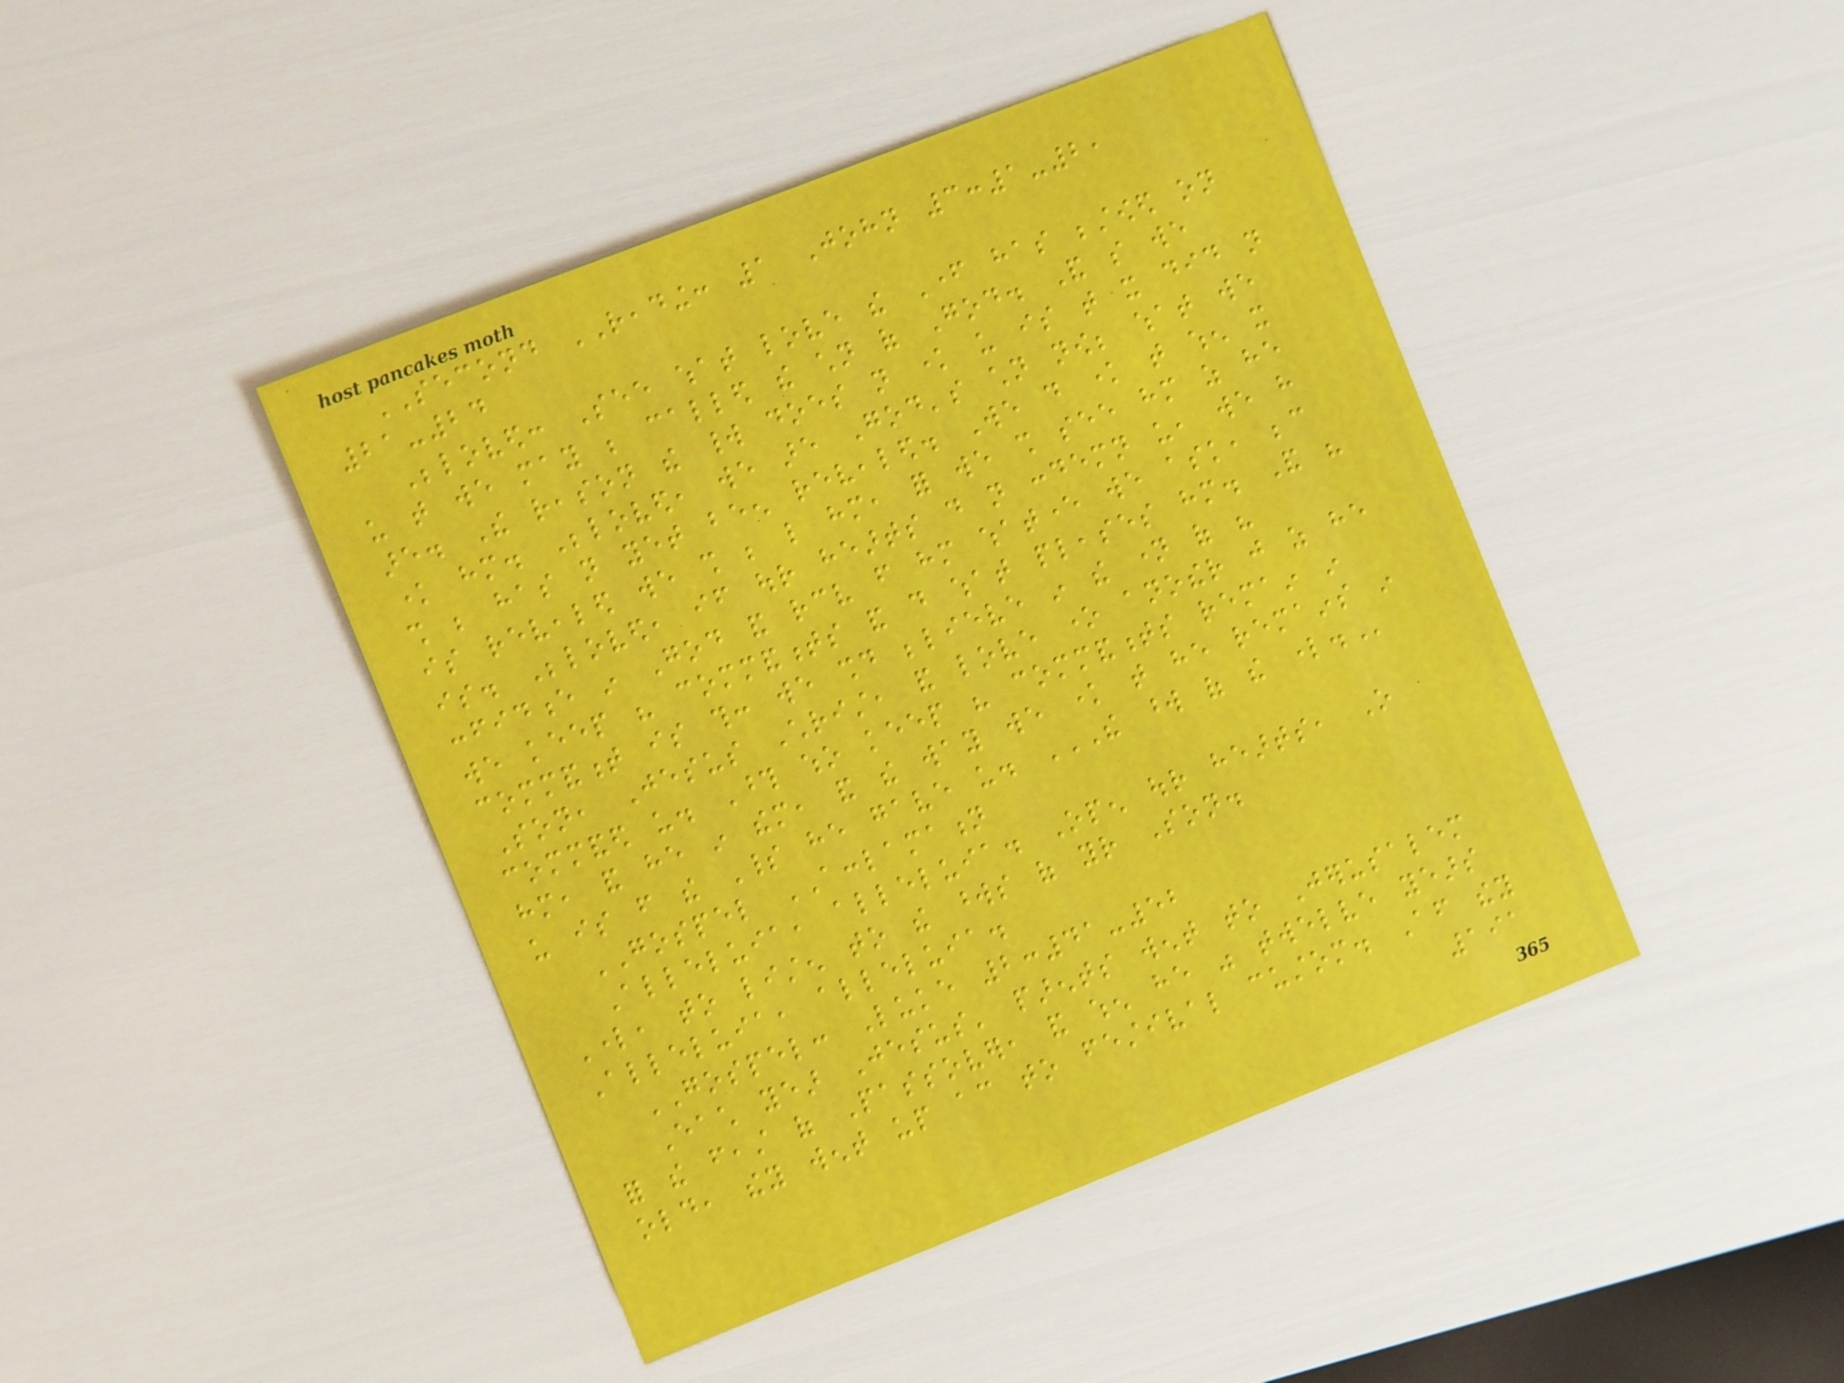SECOND READING: 1 John 3:1-2,
21-24
Beloved: See what love the Father has bestowed on
us that we may be called the children of God. And so we
are. The reason the world does not know us is that it did not
know him. Beloved, we are God's children now; what we
shall be has not yet been revealed. We do know that when it
is revealed we shall be like him, for we shall see him as he
is. Beloved, if our hearts do not condemn us, we have
confidence in God and receive from him whatever we ask, because
we keep his commandments and do what pleases him. And his
commandment is this: we should believe in the name of his
Son, Jesus Christ, and love one another just as he
commanded us. Those who keep his commandments remain in
him, and he in them, and the way we know that he remains in
us is from the Spirit he gave us. THE WORD OF THE LORD.
GOSPEL ACCLAMATION
Alleluia, alleluia. Open our hearts, O
Lord, to listen to the words of your Son.
Alleluia, alleluia.
GOSPEL: Luke 2:41-52
Each year Jesus' parents went to Jerusalem
for the feast of Passover, and when he was twelve years
old, they went up according to festival custom. After they
191
